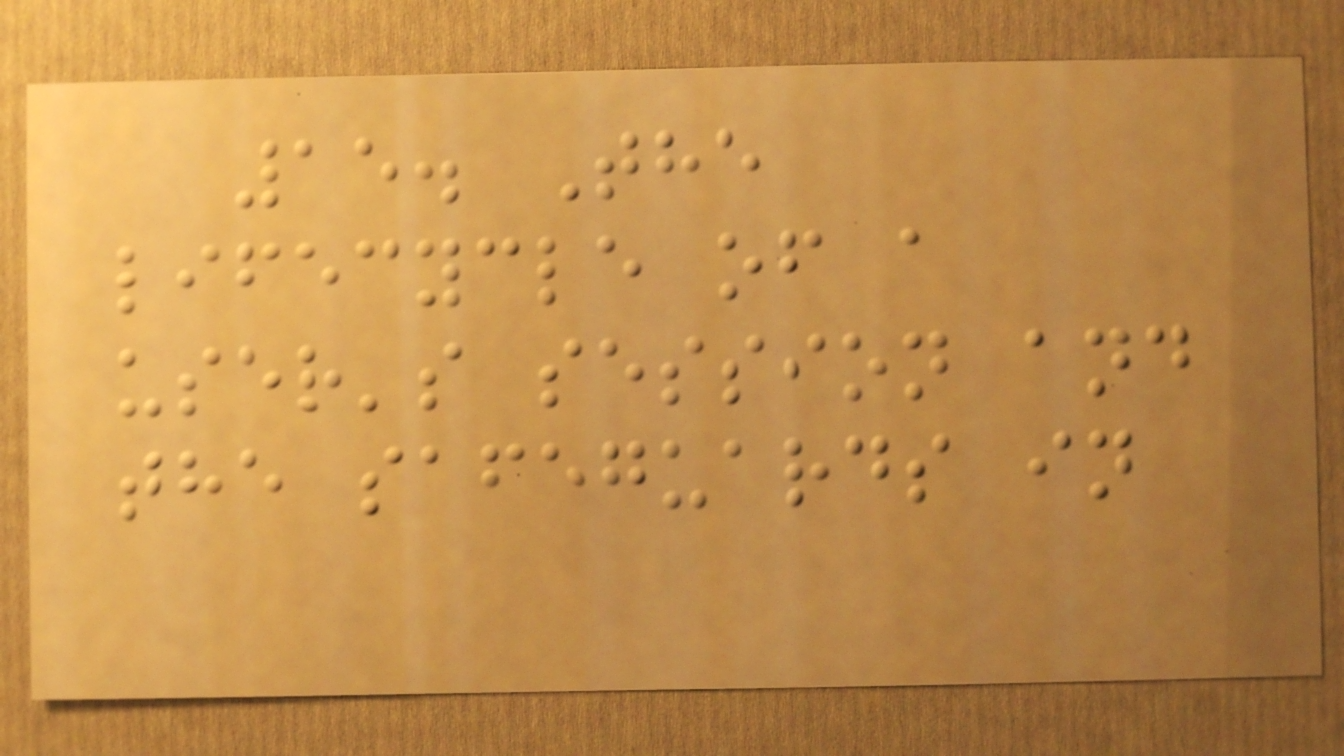15. The
lifecycle of a
user's session and
the safeguards in
